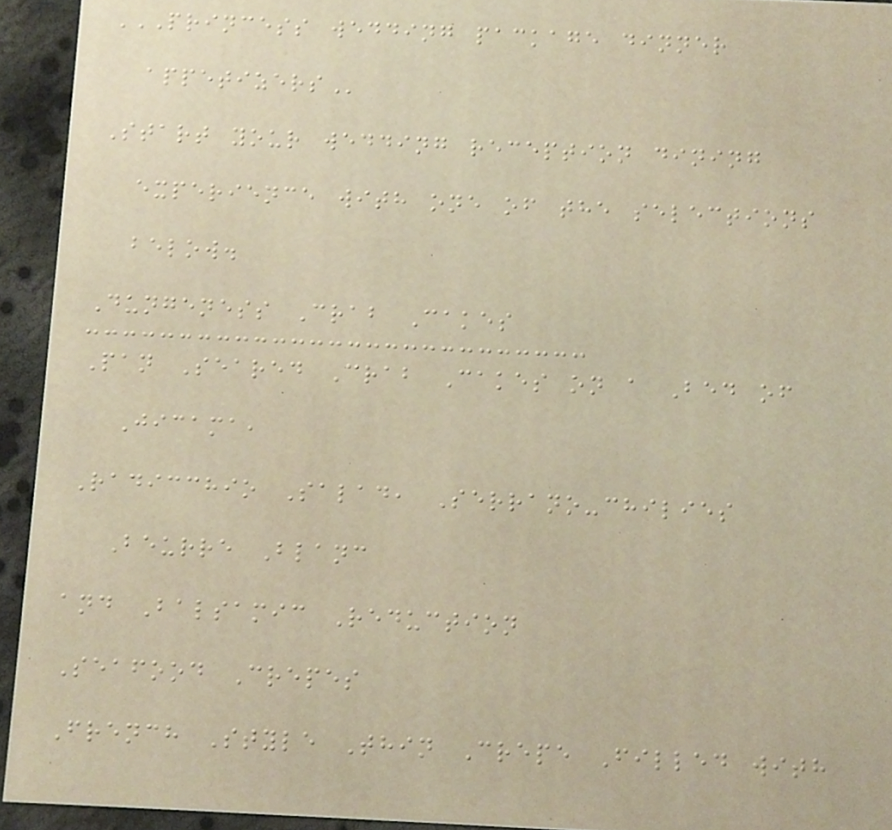PRINCESS WEDDING PACKAGE DINNER
APPETIZERS
Start your wedding reception dining
experience with one of the selections
below.
Dungeness Crab Cakes
Pan Seared Crab Cakes on a Bed of
Jicama,
Radicchio Salad, Serrano-chilies
Beurre Blanc
and Balsamic Reduction
Seafood Crepes
French Style Thin Crepe Filled with
